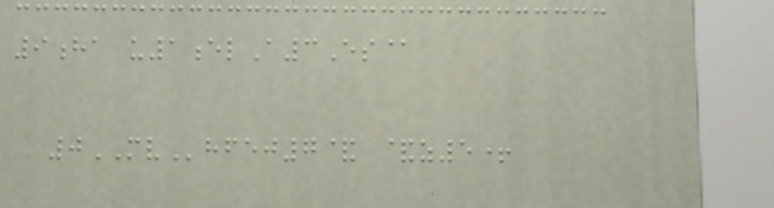9ha u1elA3Es@
0MVhfej7& &z5+
